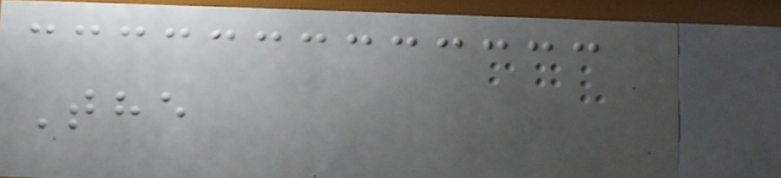The
